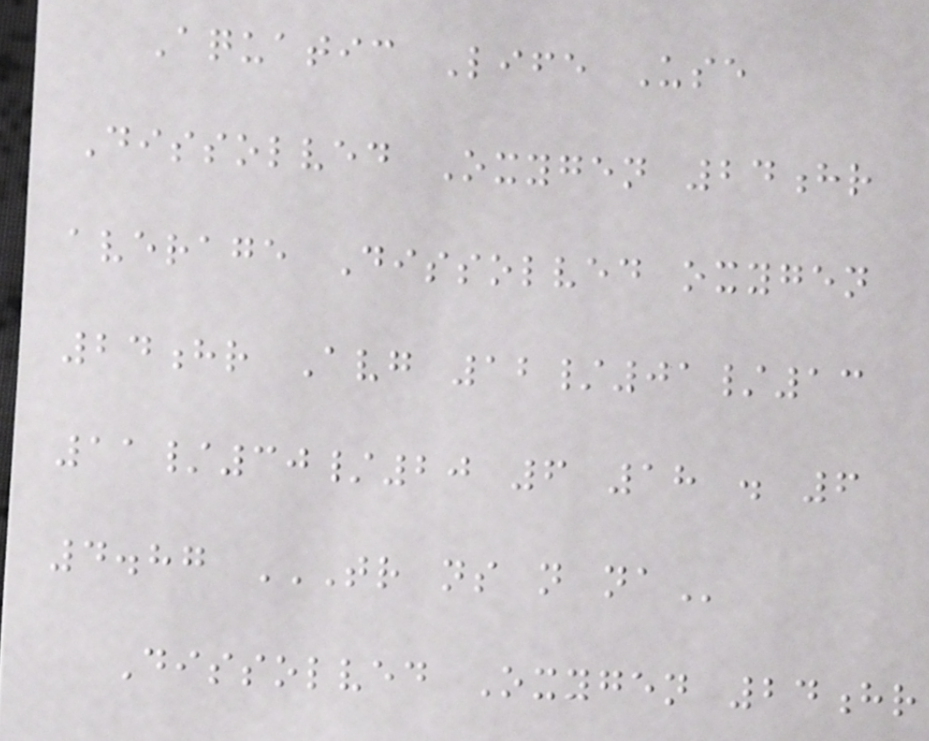Aquatic Life Use
Dissolved Oxygen 24hr
average Dissolved oxygen
24hr Avg 12/01/13
11/30/20 6 18 . 6
4.87 TR NS N NA
Dissolved Oxygen 24hr
